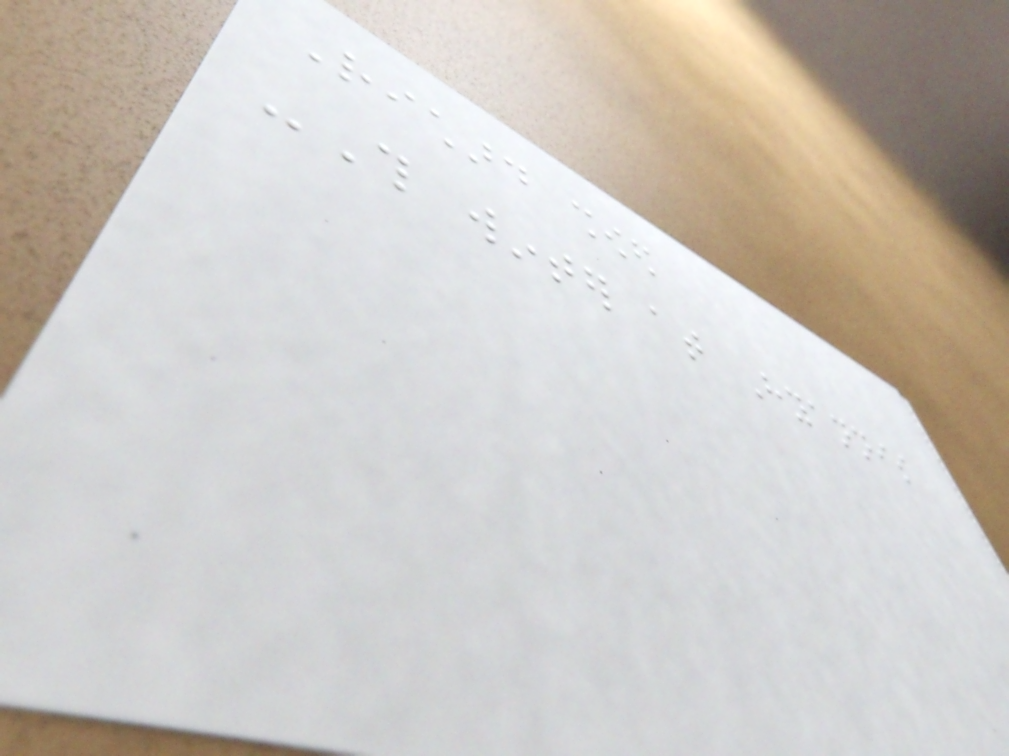Richard showed
-This winter at Hyannis
